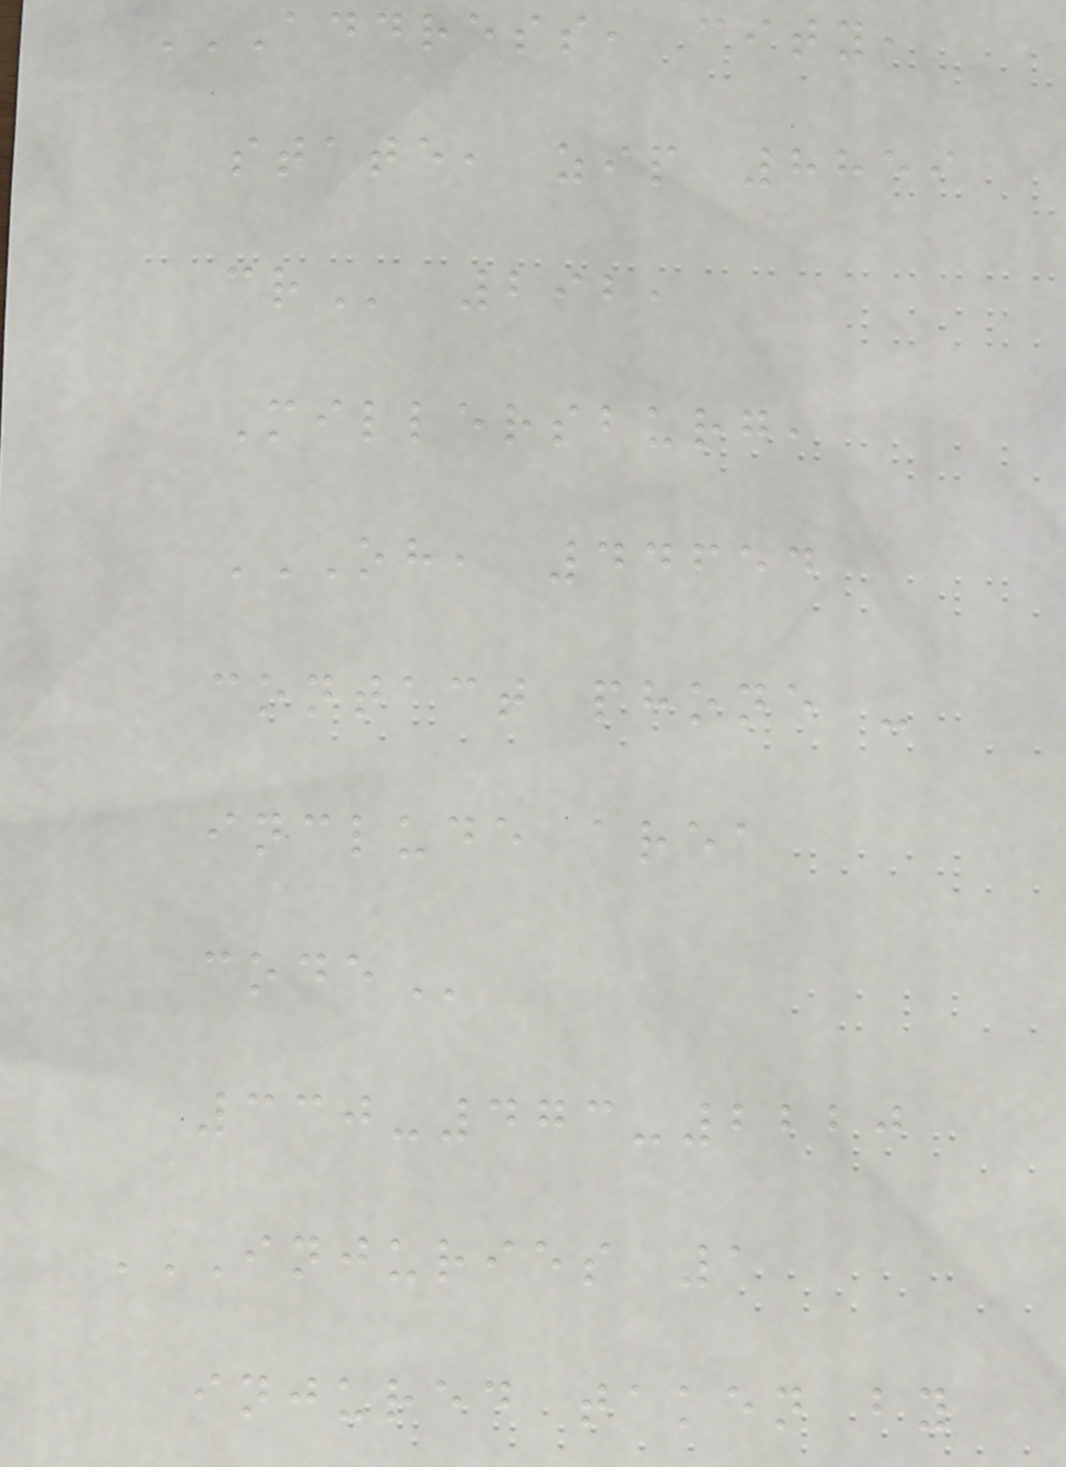ADDRESS, CITY,
STATE, ZIP 8859
CR 292,
Millersburg,
OH, 44654
CONTACT PHONE -
INCLUDE AREA
CODE
330-473-2220
INJURIES 1
INJURED TAKEN BY
